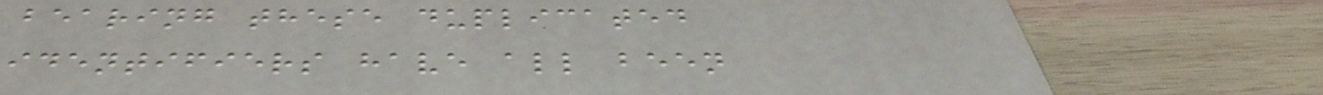bearing these duplicated
identifiers have all been
